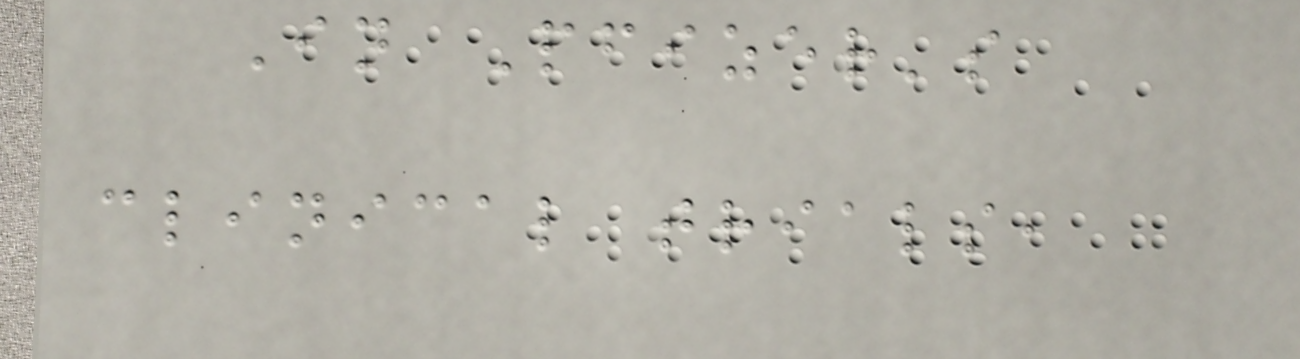In Pfizer's
clinical trials,
